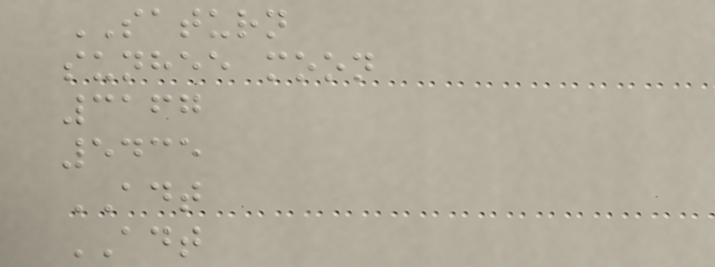SATURN
sunhee moon
3167
5435
ADT
ADT
